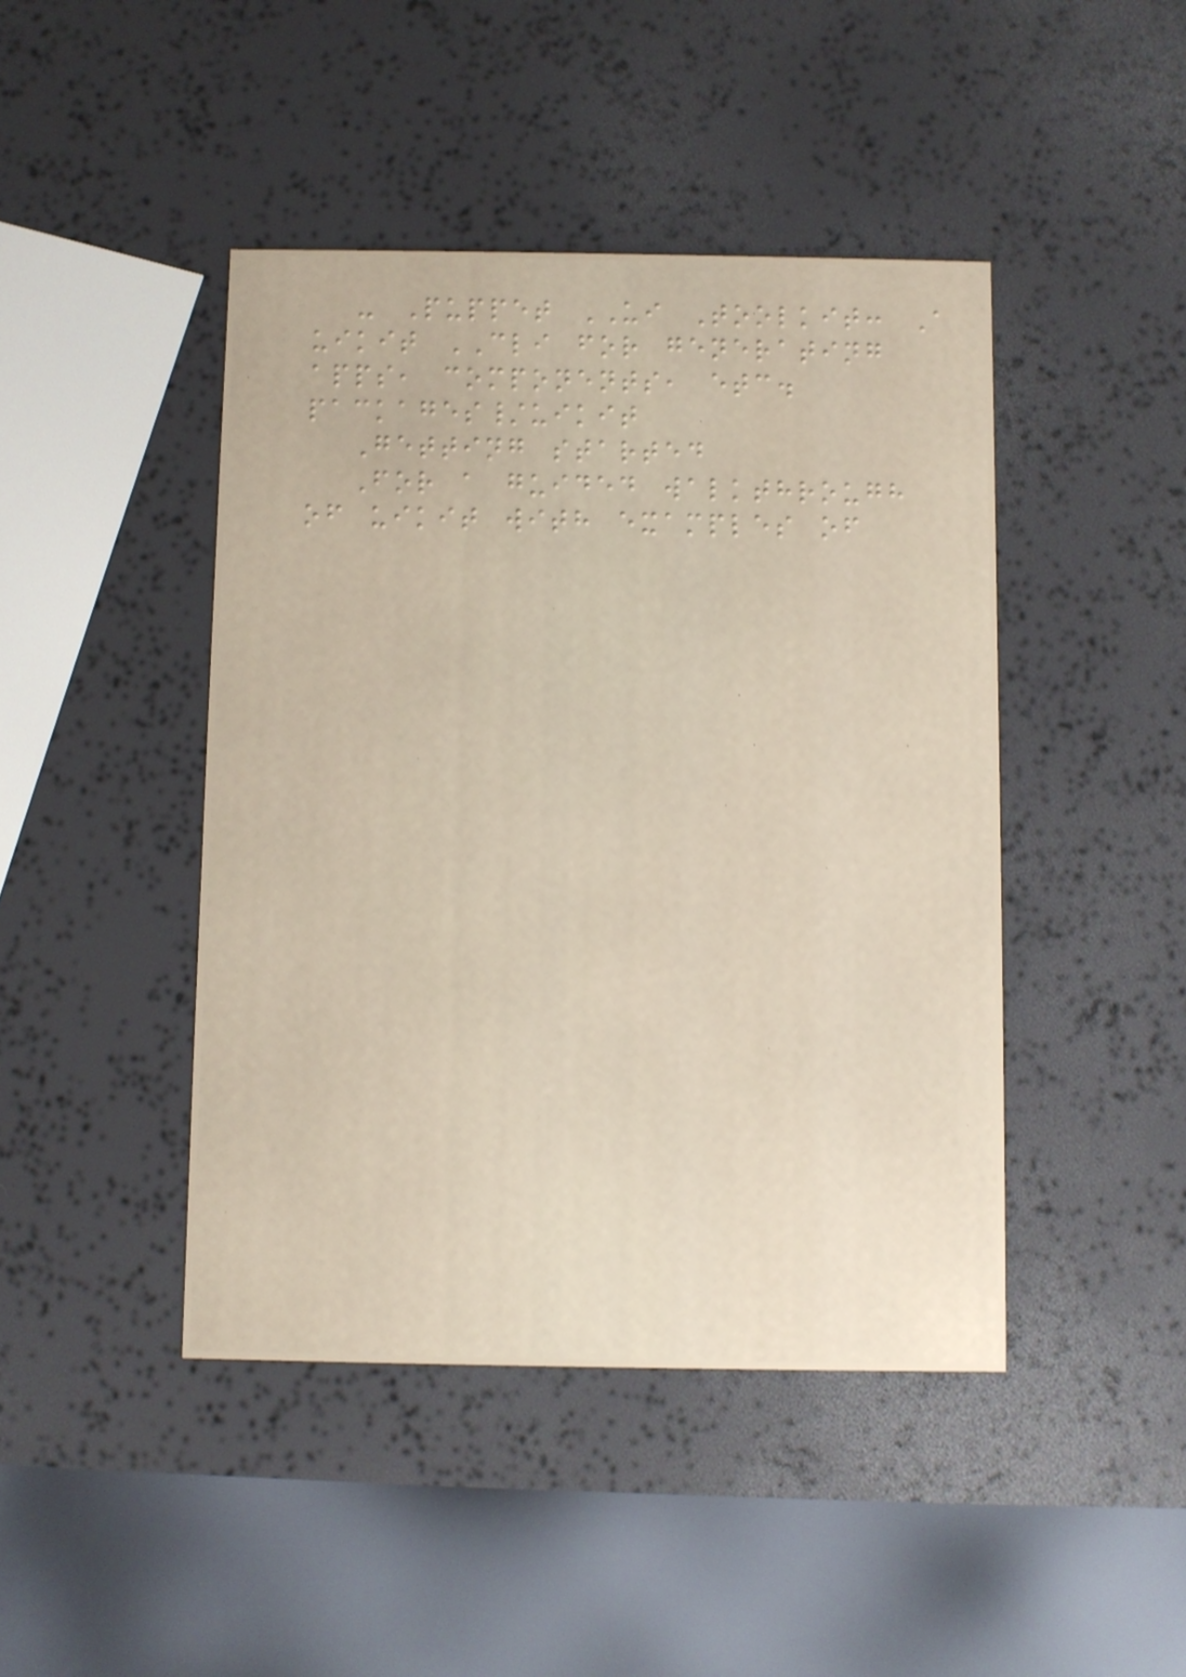- Puppet UI Toolkit: A
uikit CLI for generating
apps, components, etc.
packages/uikit
Getting started
For a guided walkthrough
of uikit with examples of
